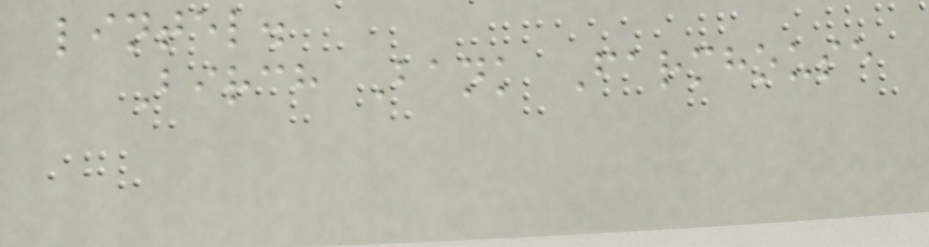lintel.
Birch Bank Farmhouse
